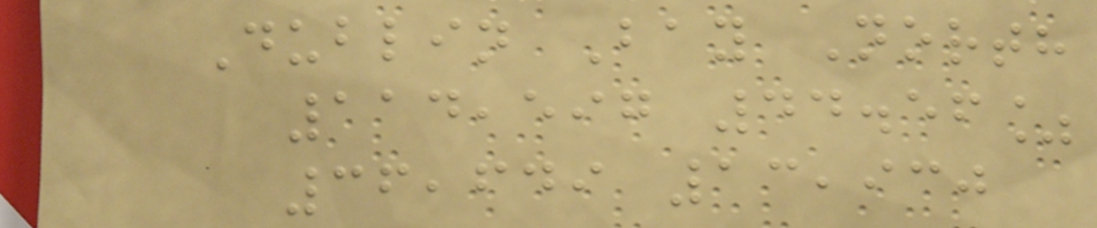Dublin Bay North
114,597 44.56%
36,649 13,930
